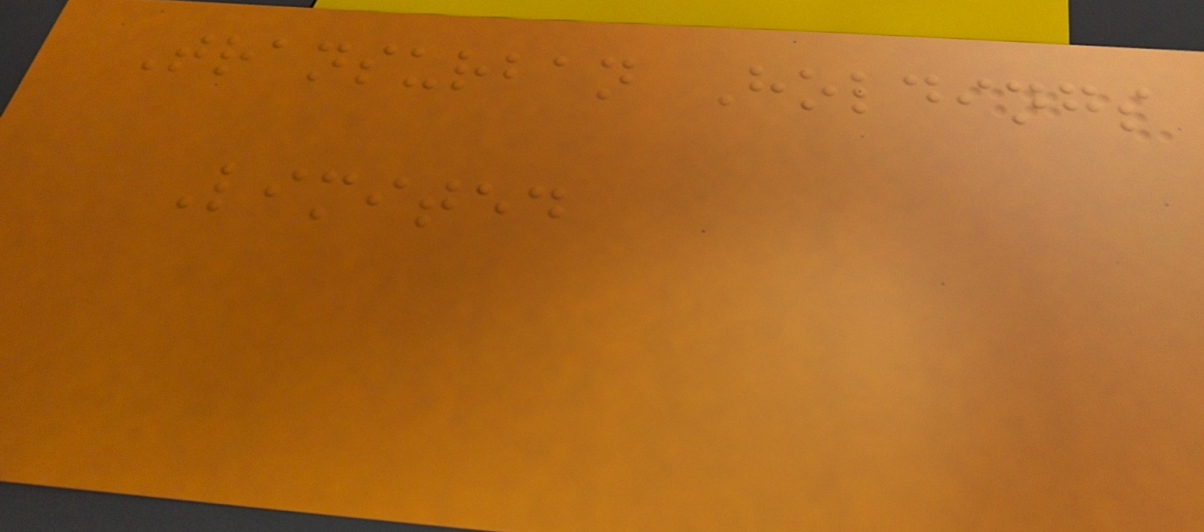Transurban Holdings
Limited
